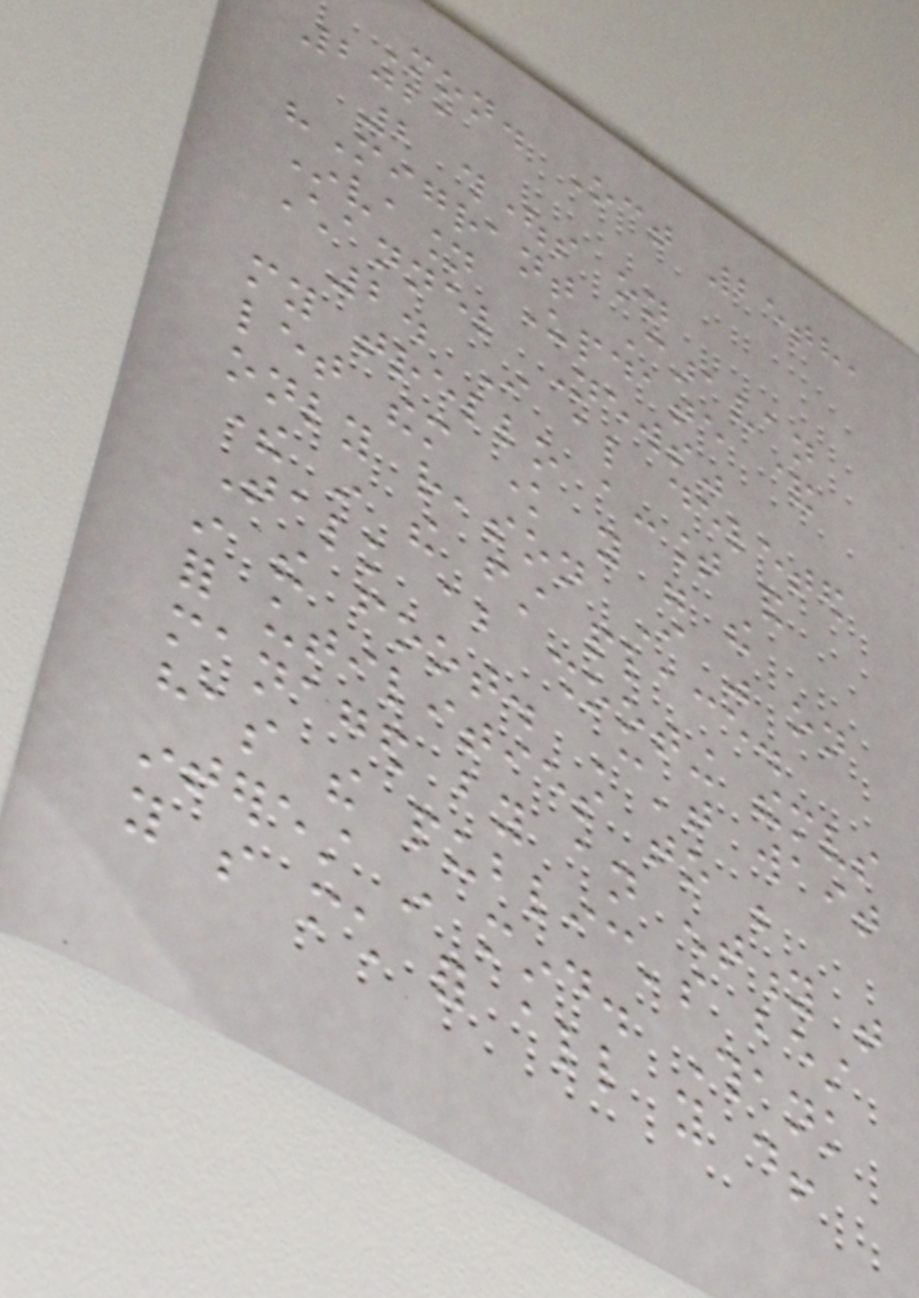Mon. Oct 25th,
2021
2 thoughts on
"Migrant Caravan
Invasion Update &
Channel News"
2. I also deleted
my trello account and
let them know you were the
only reason I was on
there in the first place.
Talk about shooting themselves
in the foot. Can't wait
for utilities to be
managed by an entity that
has the public's best
interest in mind. Thank
you so much for all you do!
